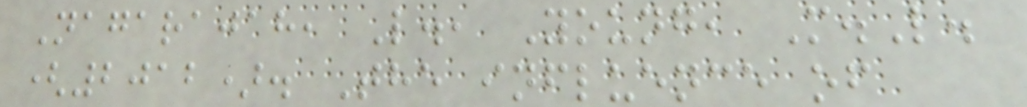Nagarajah, L., Young, M.L.
(2012). The influence of
